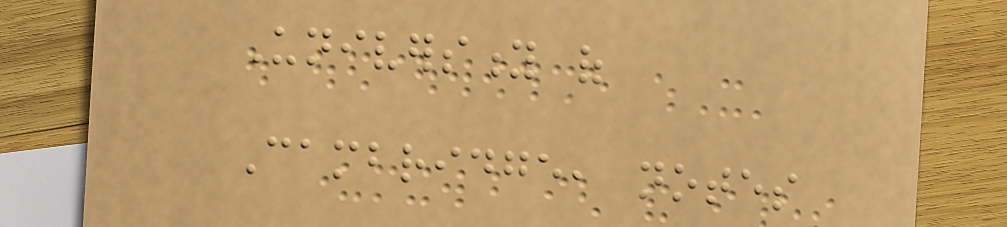University of
Cambridge, notes
